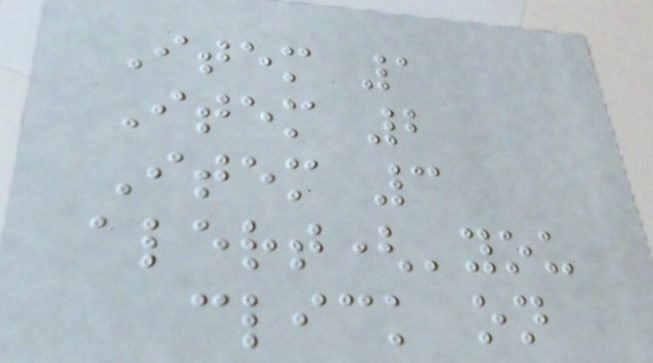Item 1
Item 2
Item 3
alert('you
click on
